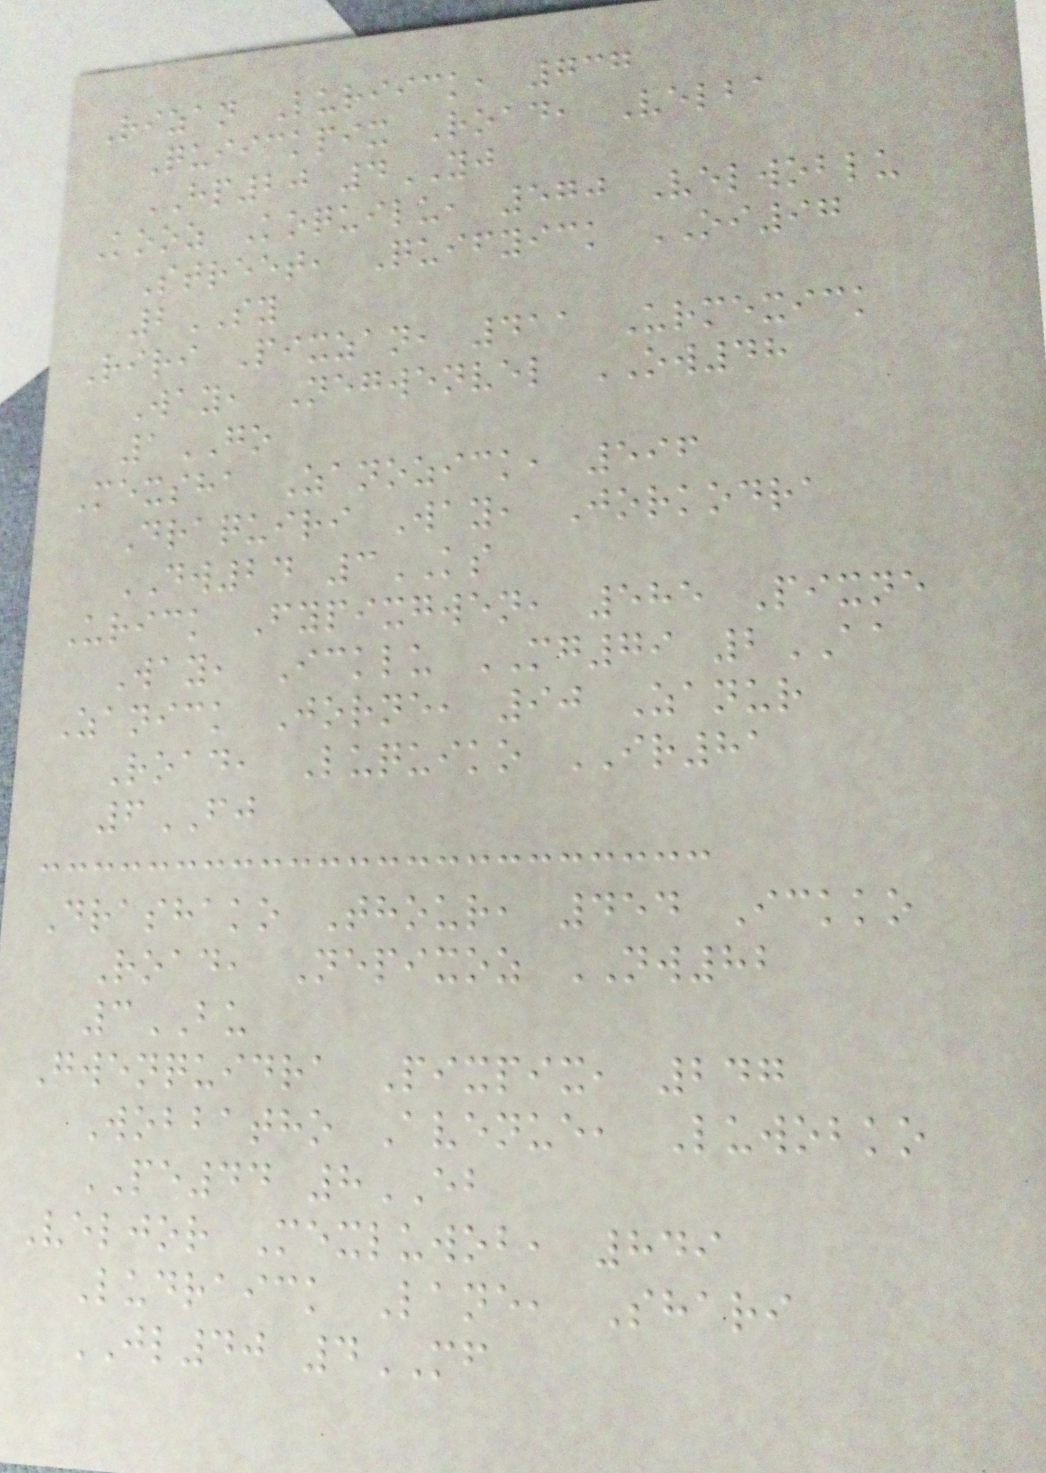Rizan Luriick, 737
Quiickpix Road, Velba
HP20 4YJ
Kooz Koquilu, 570 Velwoblu
Street, Quifyick OI97
2SY
Riri Pixzan, 411 Urmexick
Way, Negwenvel OW48
1GO
Mexsha Zanozick, 596
Draquiri Way, Jorkodra
DW24 3KS
Urick Fypixgwen, 585 Pixne
Way, Icklu MG79 2AA
Zanick Jorne, 90 Zanur
Road, Luquiko IR81
6FJ
Drashako Thour, 454 Ickko
Road, Nepixoz NW82
3BU
Gwenquidra Pixpix, 247
Wobbatho Avenue, Luwobko
PE44 8EB
Veljor Mexluwob, 849
Ludraick Lane, Shari
JL40 4MF
